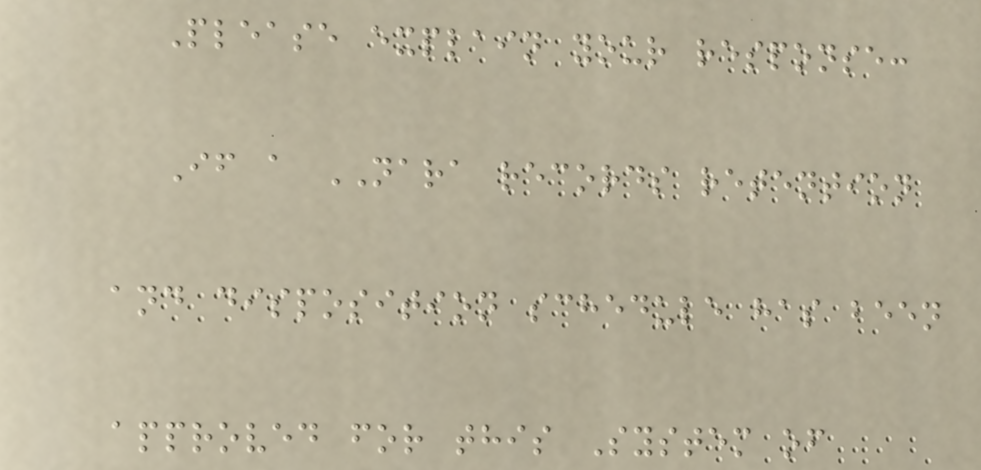Please explain your response:
If a NARA records retention
and disposition schedule has been
approved for this System of
